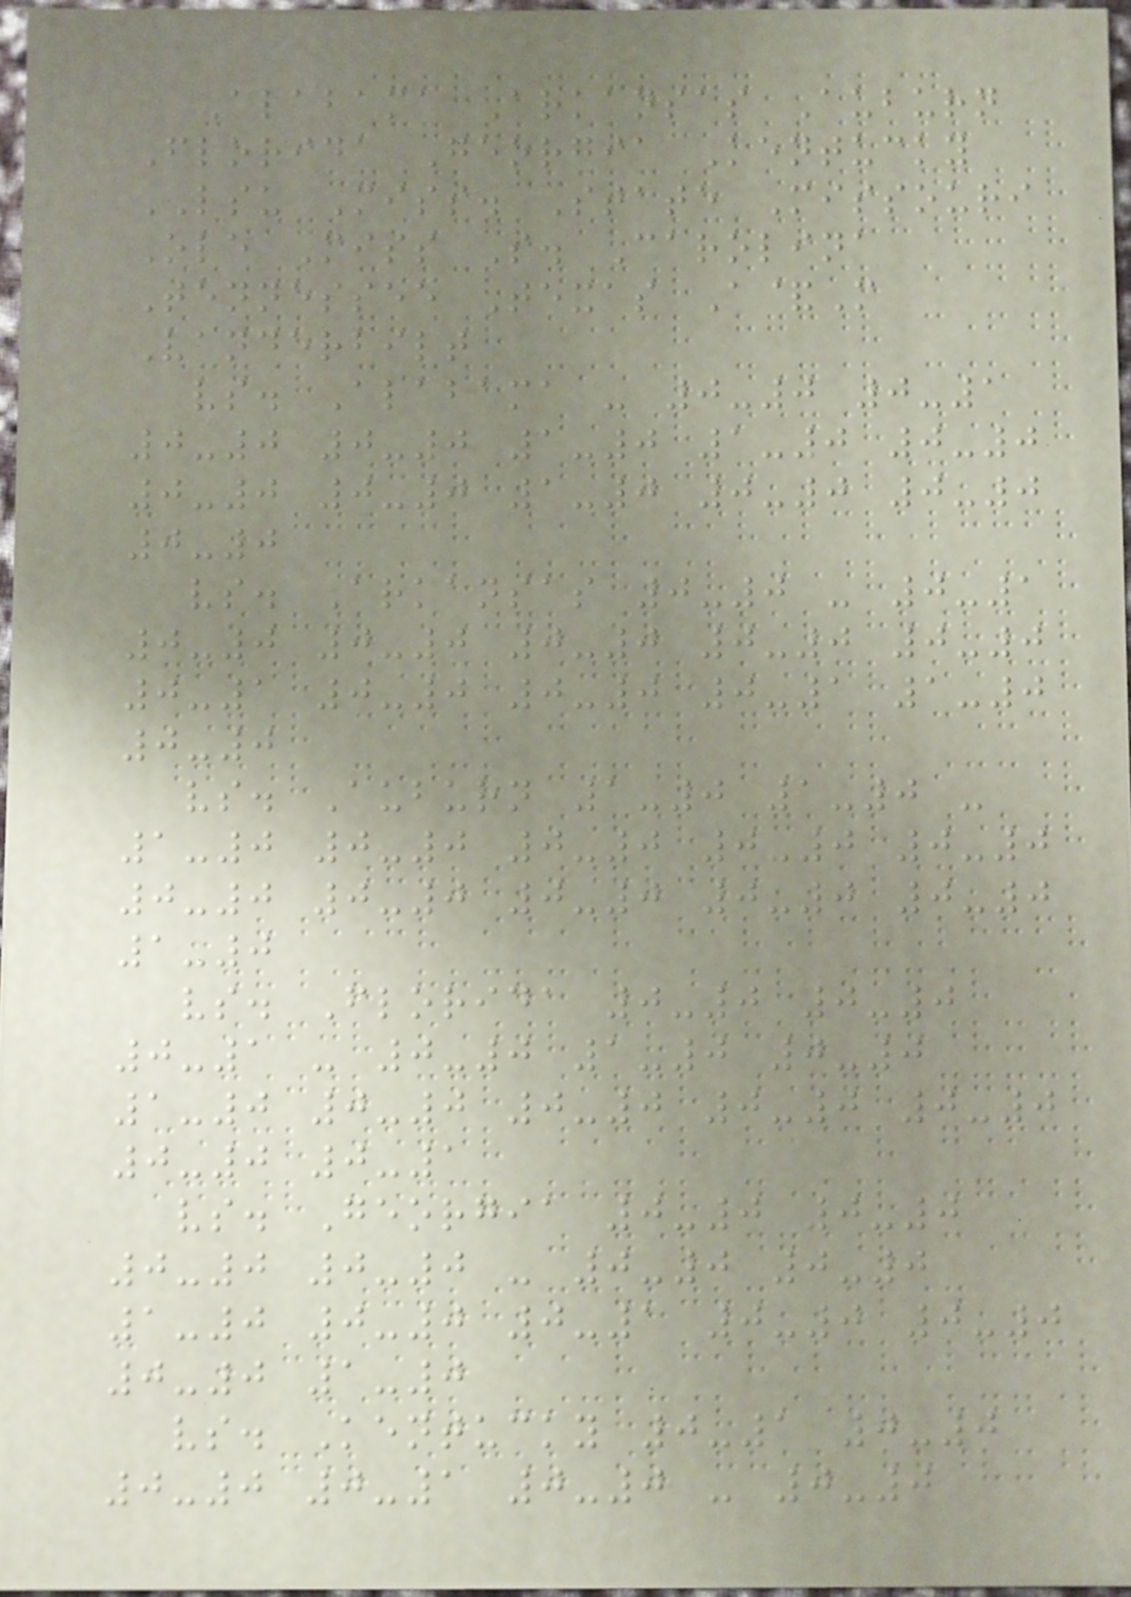Alabama Arkansas Auburn
Florida Georgia Kentucky
LSU Miss. State Missouri
Ole Miss S. Carolina
Tennessee Texas A&M
Vanderbilt
vs. Alabama - 0-0 0-1
0-0 0-0 1-0 1-0 0-0
0-0 0-0 1-0 0-0 0-0
0-0
vs. Arkansas 0-0 - 0-1
0-0 0-0 0-0 0-0 0-0
0-1 0-0 0-0 0-1 1-0
0-0
vs. Auburn 1-0 1-0 -
1-0 0-0 0-0 0-0 0-0
0-0 0-0 0-0 0-0 0-0
1-0
vs. Florida 0-0 0-0
0-1 - 0-0 1-0 0-0
1-0 0-0 0-0 0-0 0-0
0-0 0-1
vs. Georgia 0-0 0-0
0-0 0-0 - 0-0 0-0
1-0 0-0 0-1 0-0 0-0
0-0 1-0
vs. Kentucky 0-1 0-0
0-0 0-1 0-0 - 0-0
